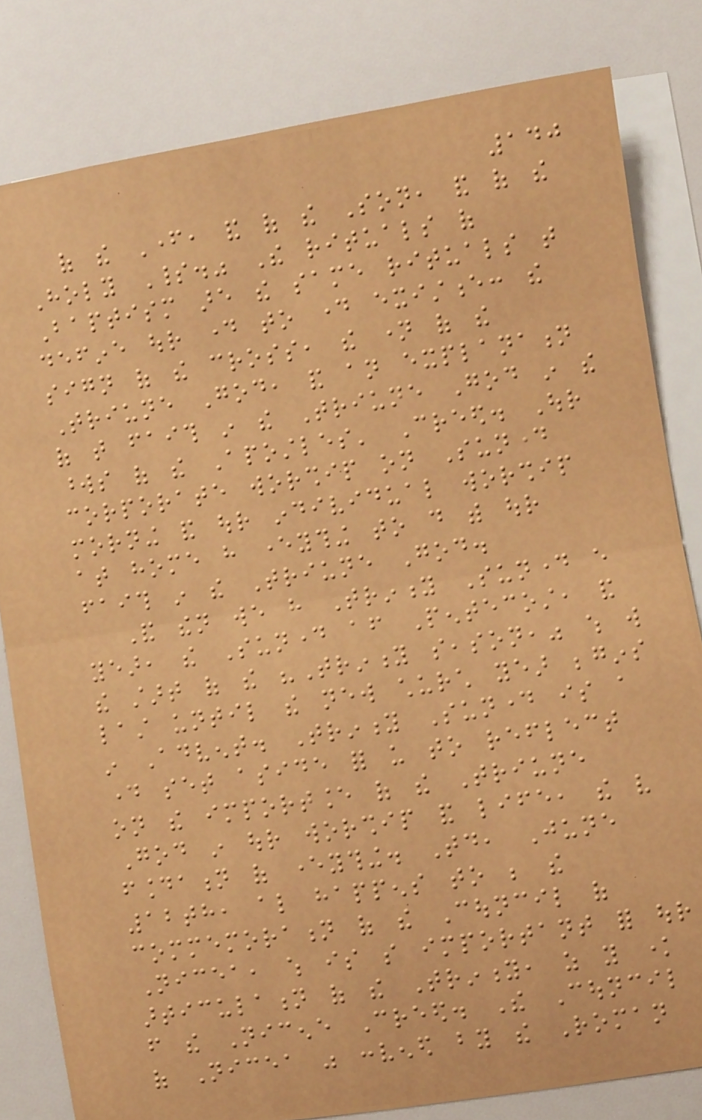140
of the Father, and of the Son, and of the
Holy Spirit." The rituals of
Baptism are the same rituals that
define our day to day existence: the
sign of the cross, the name of the
Triune God, and an explanation
of that faith in the Triune God in the
words of the Apostles' Creed. Our
corporate worship on Sunday
morning and our individual worship
at home have everything to do with our
faith in the Triune God.
And then we have Trinity Sunday every
year, the Sunday after Pentecost, and
the start of the "Trinity season," which will
last until the new church year begins
in Advent. Trinity Sunday is a
day set aside for us to reflect
on the importance of the Triune
God in our worship and life, the very
foundation of everything. Today, June
12th, also happens to be the
commemoration of the Council of
Nicea, which is so important for our
articulation of the Trinity, as you know
from the Nicene Creed. The Council
of Nicea was convened by the Roman
